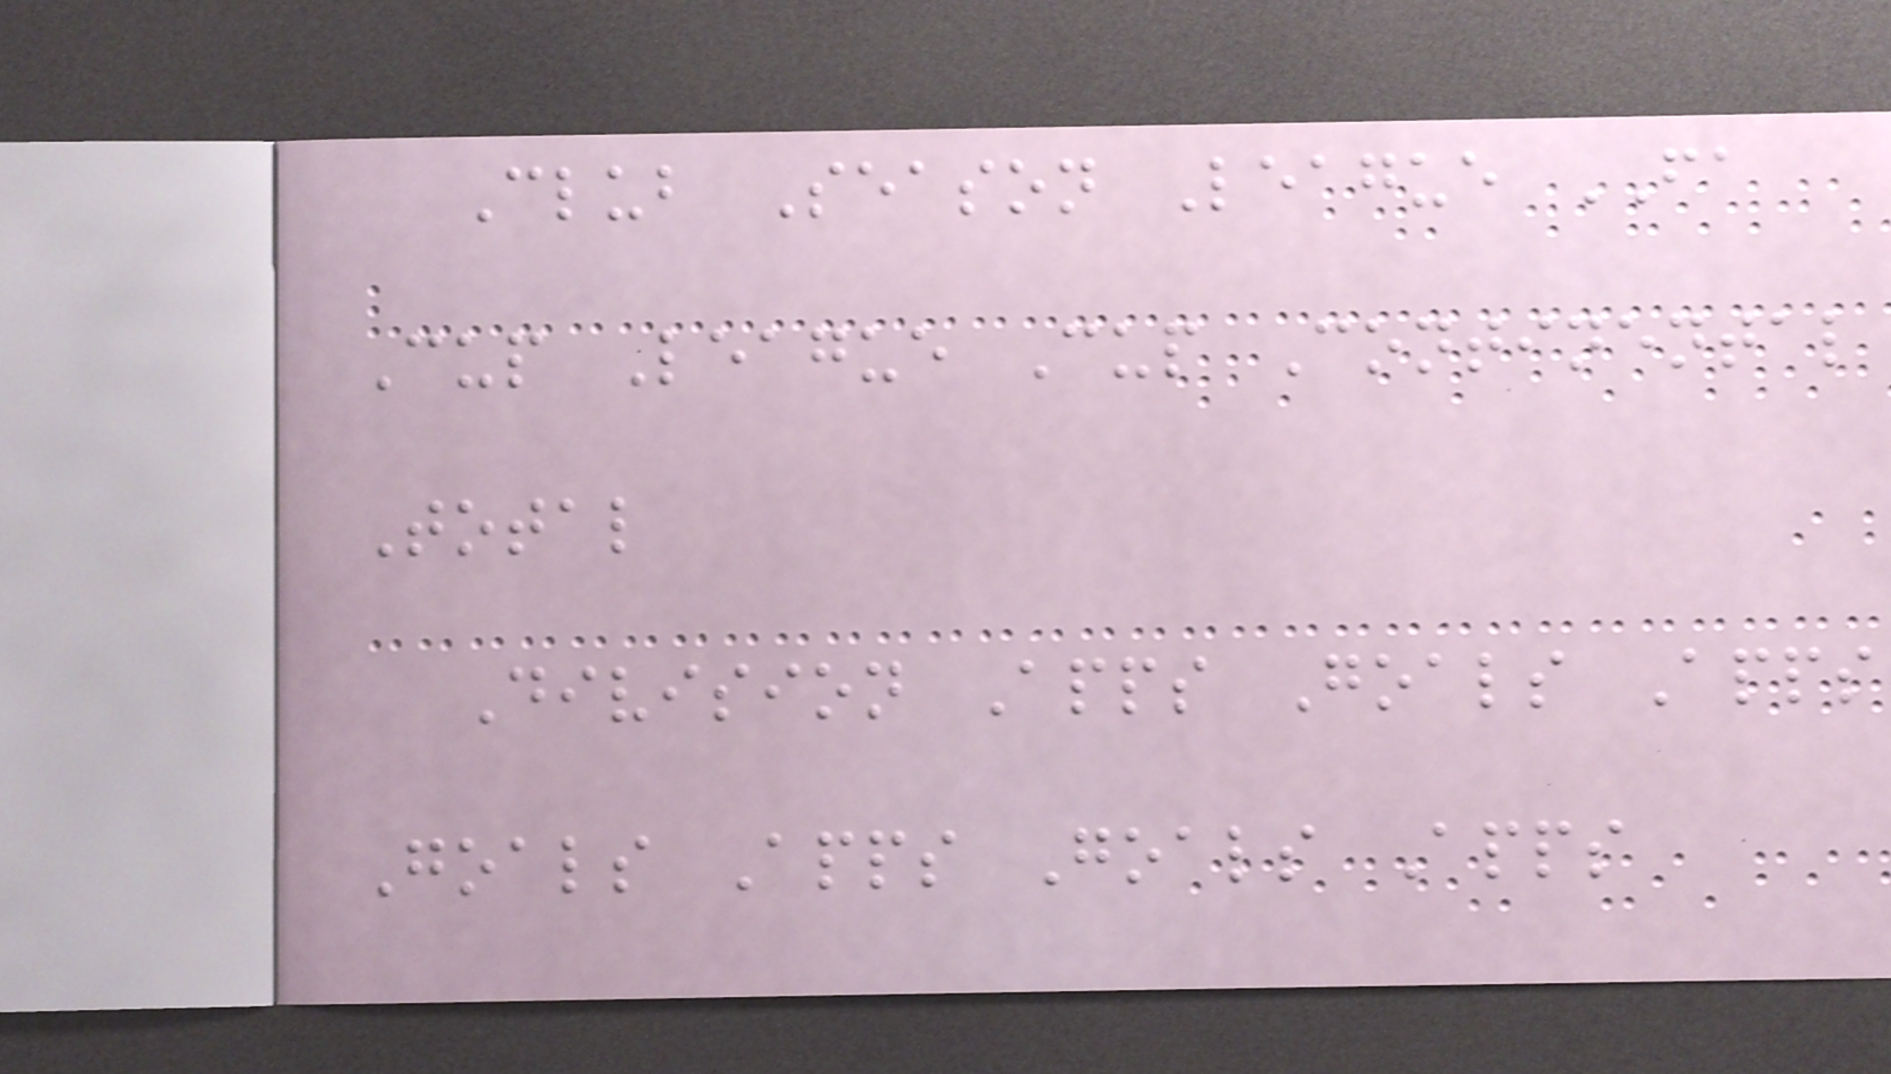Club Season League FA
Cup League Cup Continental
Total
Division Apps Goals Apps
Goals Apps Goals Apps
